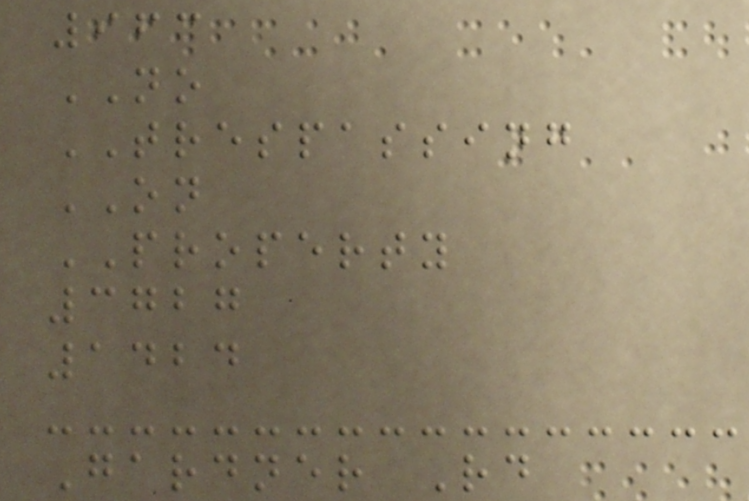963
NO
TRESPASSING
ON
PROPERTY
3727
1424
Gardner Rd
